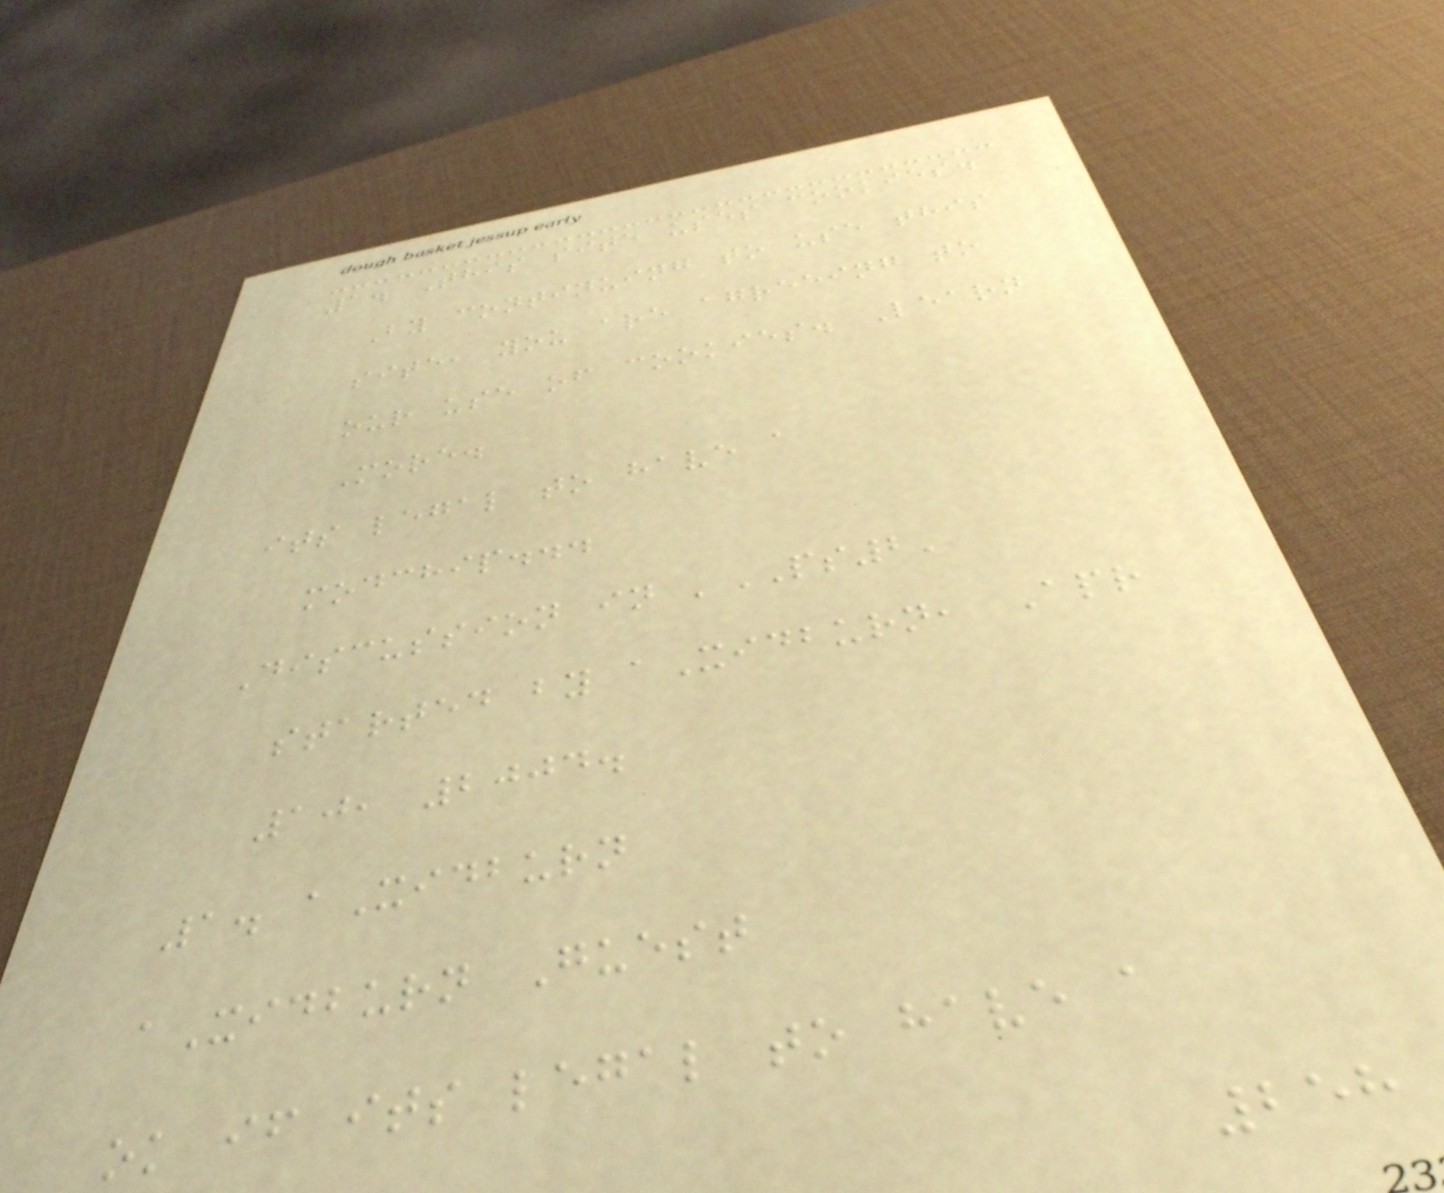1. This site uses cookies.
By continuing to use this
site, you are agreeing to
our use of cookies. Learn
More.
its legal to have a
modchip...
Discussion in 'PS2'
started by aXidburn, Apr
10, 2004.
1. aXidburn
aXidburn Guest
ok if its legal to have a
258
